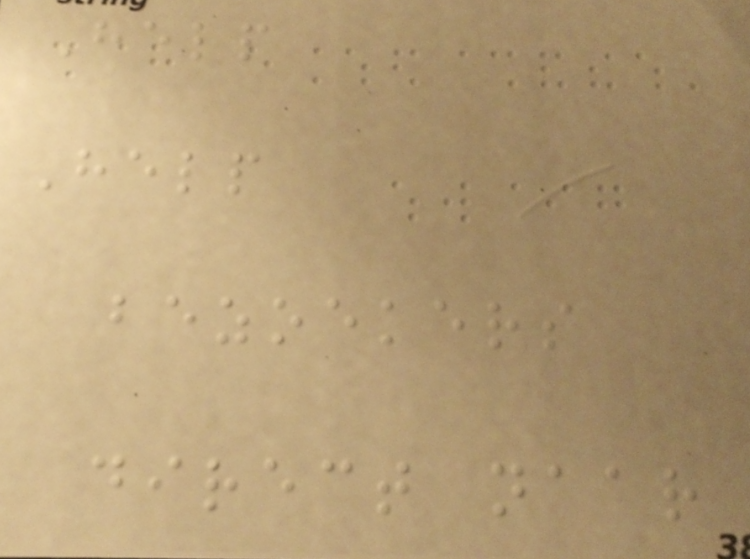Help
Help
bezoekers
direct naar
